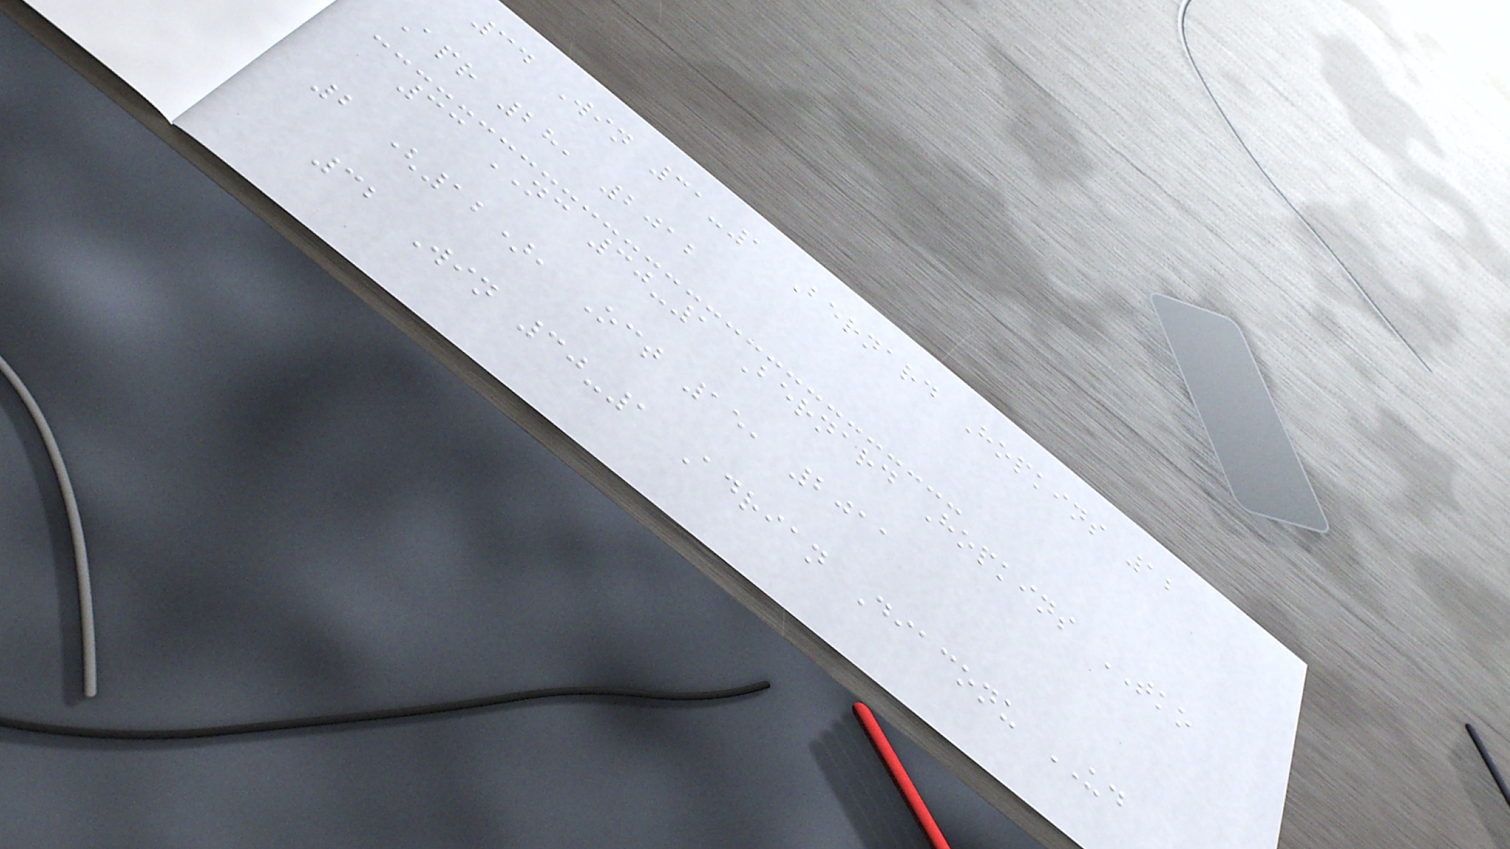34 Win 31-1 Bernard Hopkins 12
Apr 28, 2012
33 NC 30-1 Bernard Hopkins TKO
2 (12), Oct 15, 2011
32 Win 30-1 Adrian Diaconu UD
